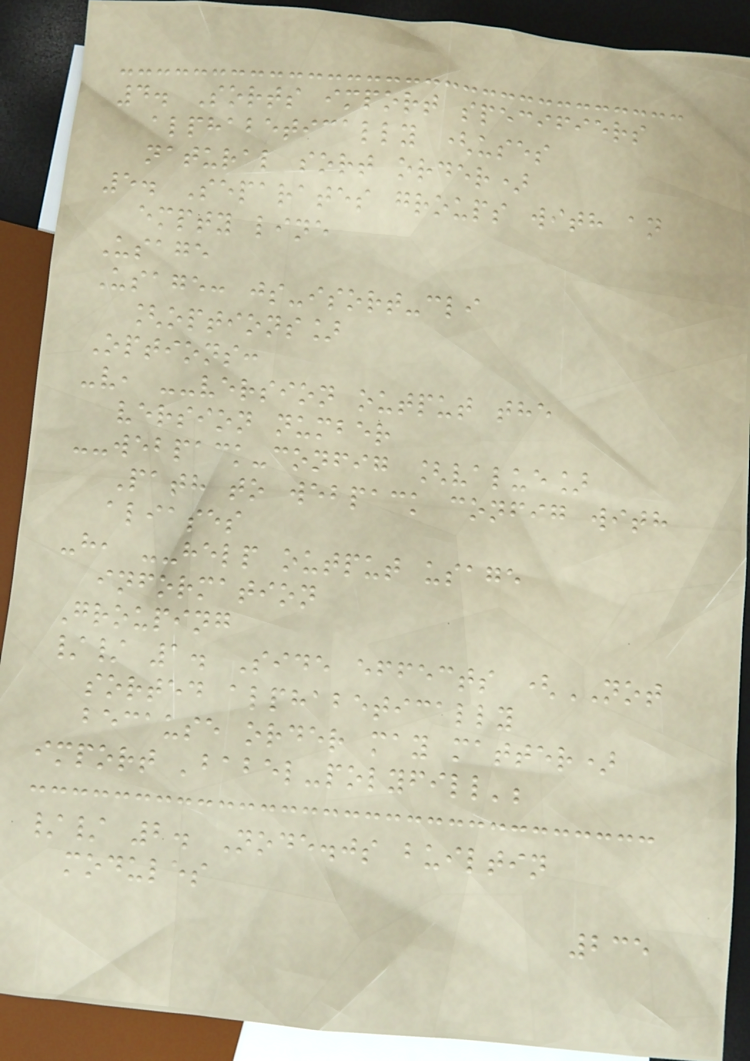4. Sorts import specifiers
alphabetically (uses
natural sort order)
5. Separates groups with an
empty line
Usage
Usage: js-isort-cli
[options]
Options:
-v, --version output the
version number
--webpack-config [value]
Path to webpack config with
aliases
-h, --help output usage
information
Grouping
// 1. Side effects (NOT
sorted alphabetically
because order may matter)
import 'babel-polyfill';
// 2. Node.js builtin
modules
235
